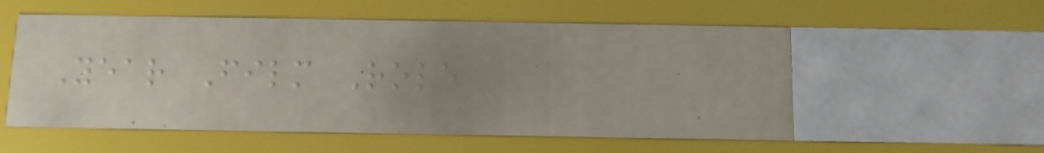Year Film Role
